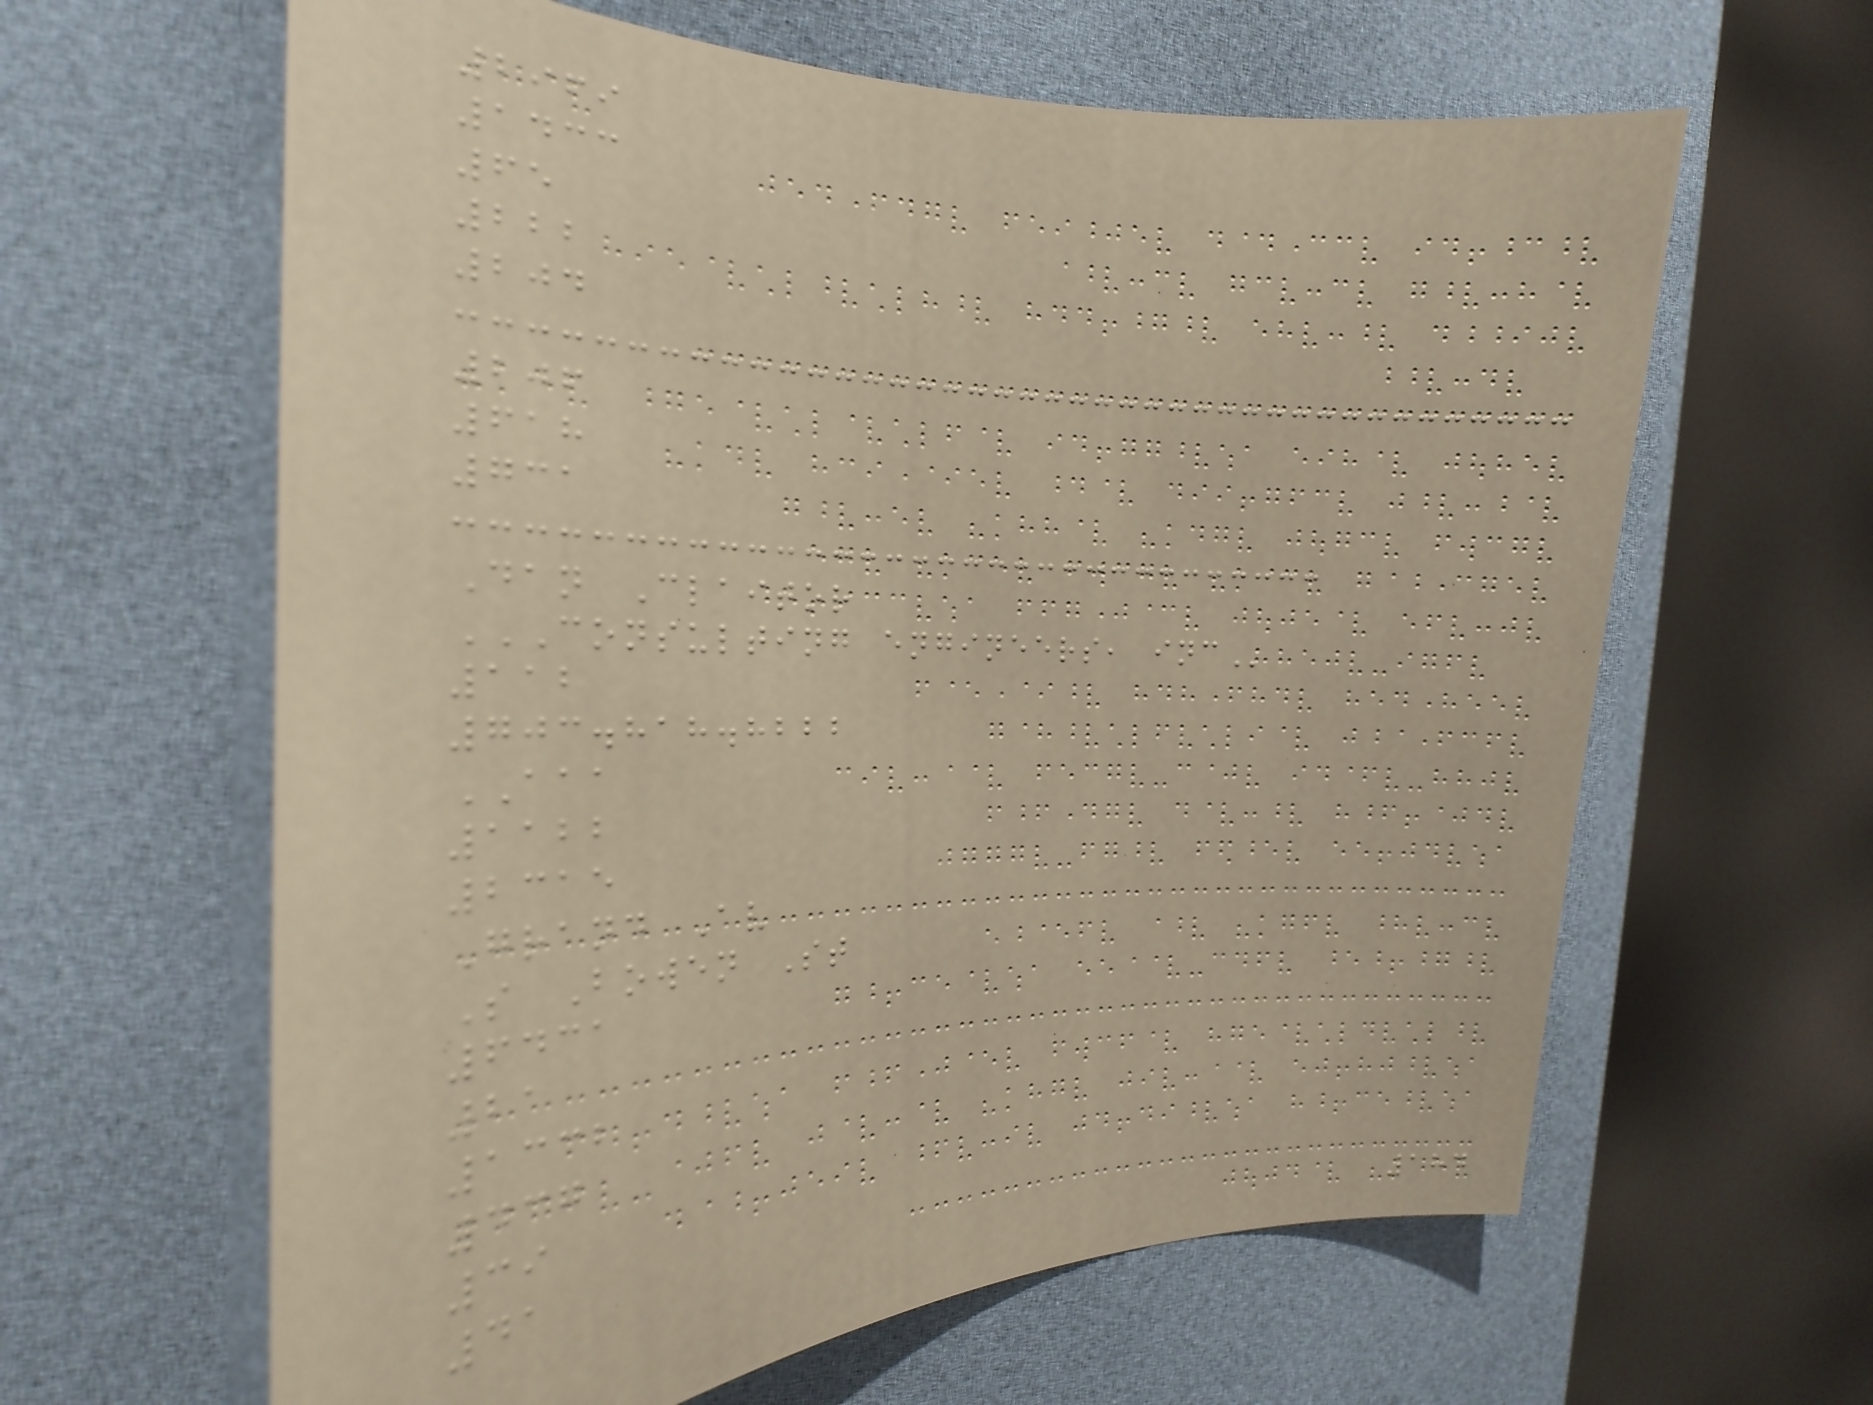2969
1433
65
222
204
206
618
731
Dan Claitor
CONSULTING ENGINEERS, INC
112
703.818.8222
AAA
1122
2315
Grand Av
S Bowen St
6431
21
1332
437
39
41
184
